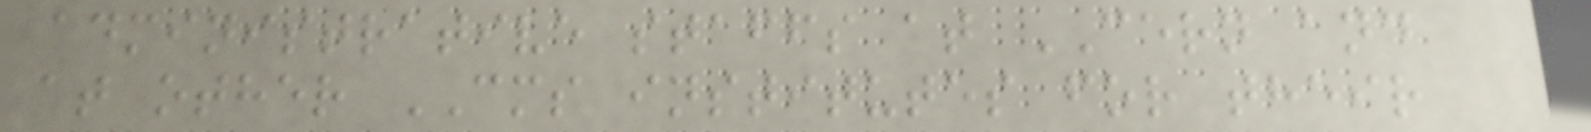administrative staffs at CERN and
at other CMS institutes for their
